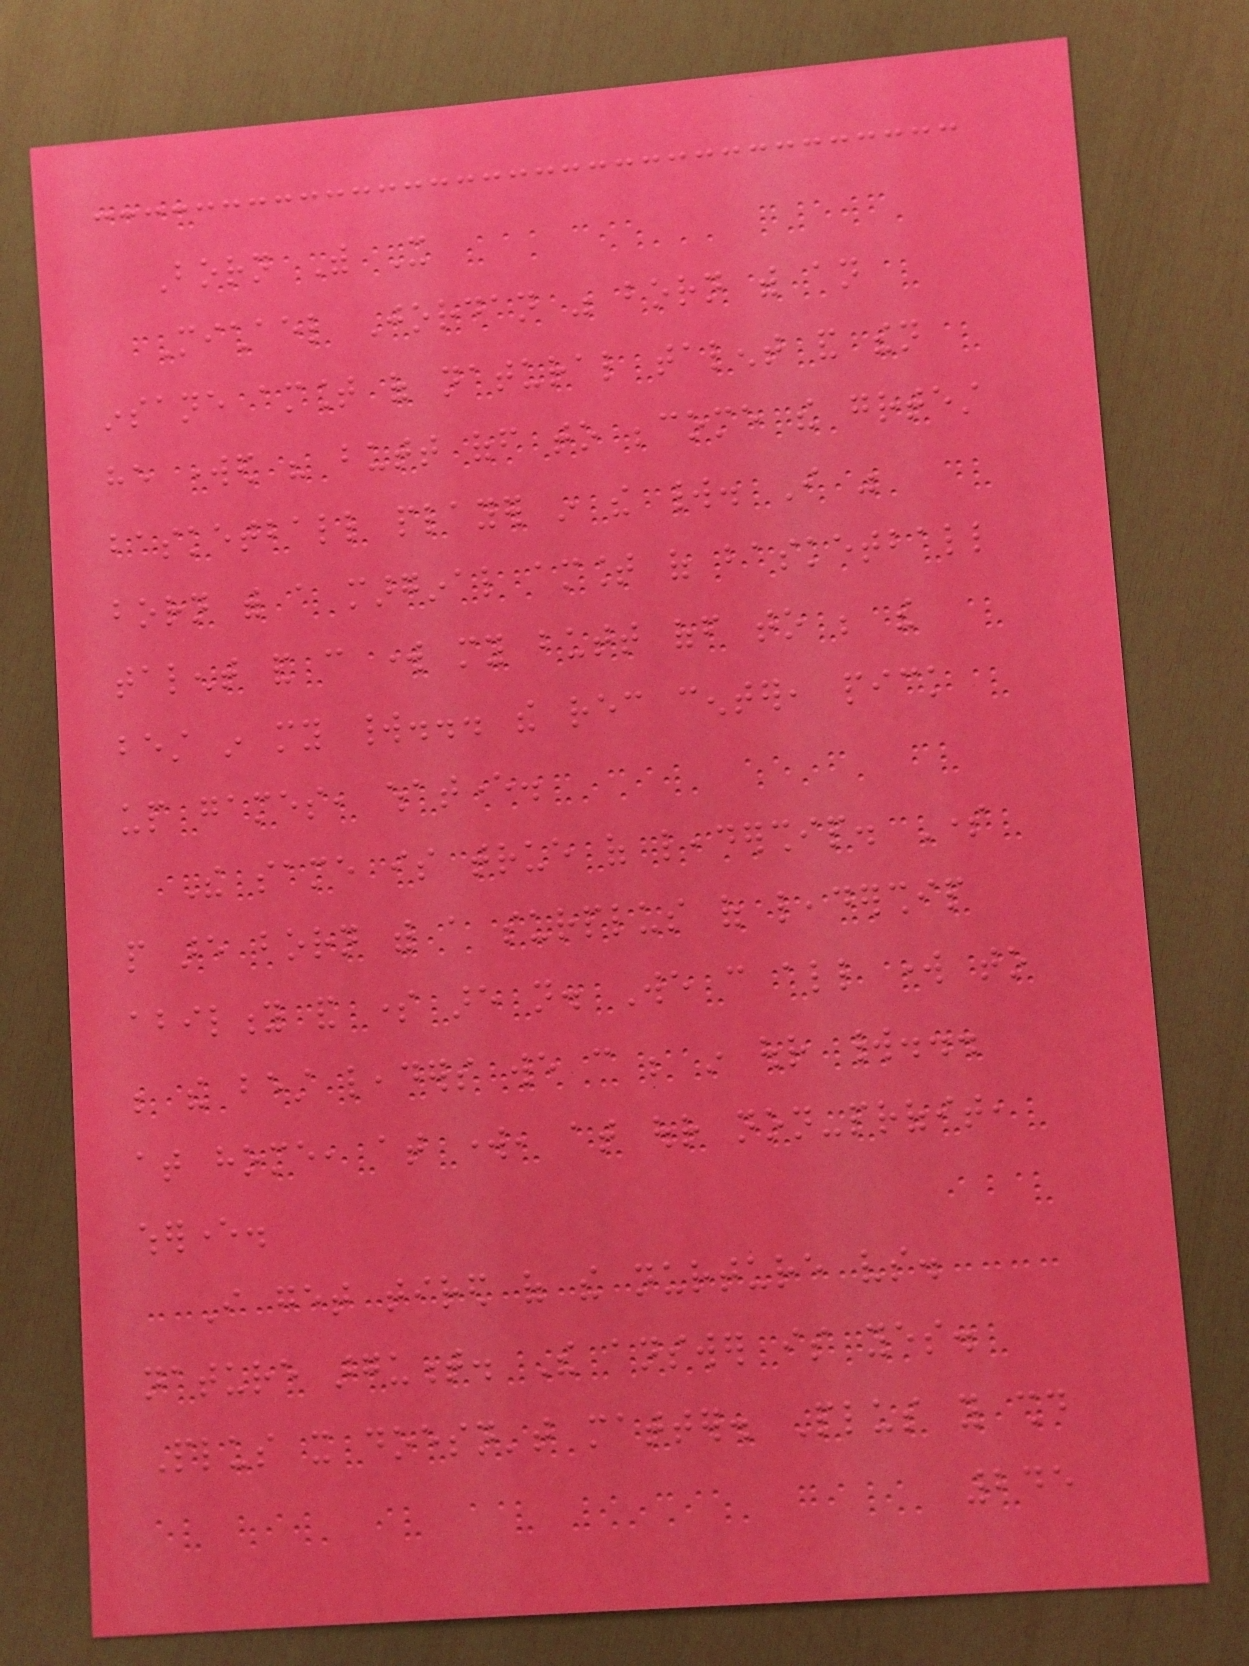Born With It
Michael Jordan was born with an
insane amount of natural talent and then
he worked his butt off to become the greatest
basketball player in the world. I was
born with a marginal amount of basketball
talent and can work my butt off to be the
best in my world... the rec center, pick
up games, whatever.
The same is true of leadership. Some
people are born with a surplus of leadership
ability and some are not. We can all work to
be the best leaders we can be in our world...
at home, at work, at our non-profit,
wherever.
I get tired of the nurture vs.
nature argument. The answer is yes.
Plus it doesn't matter. Plus you should
245
